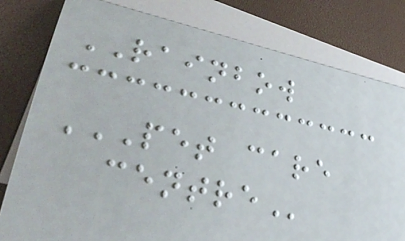RAINBOW
PET CARE
CENTRE
